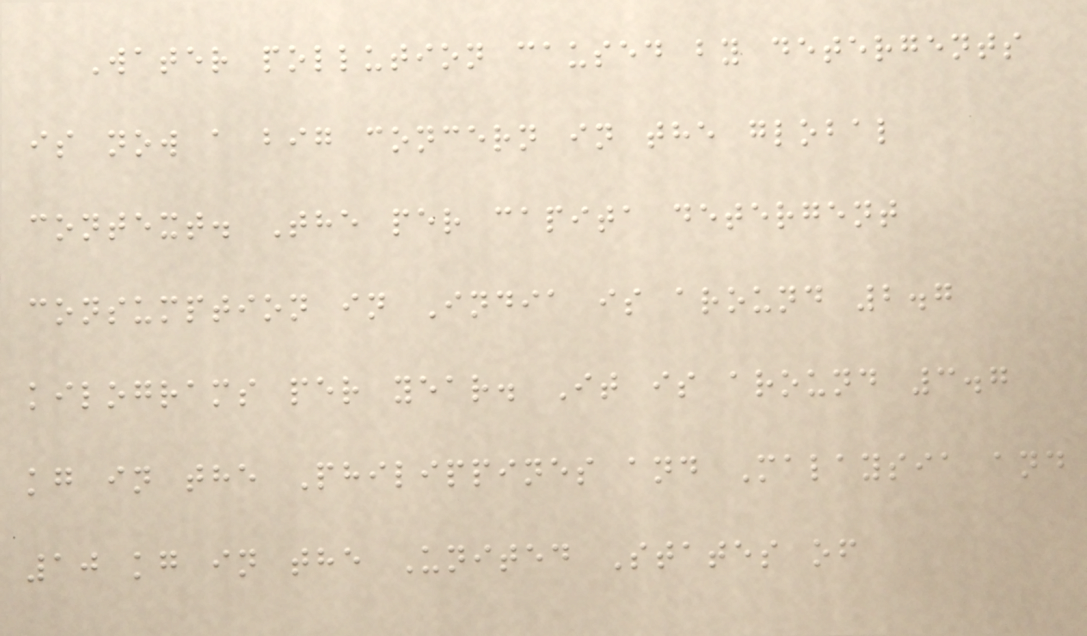Water pollution caused by detergents
is now a big concern in the global
context. The per capita detergent
consumption in India is around 2.7
kilograms per year. It is around 3.7
kg in the Philippines and Malaysia and
10 kg in the United States of
